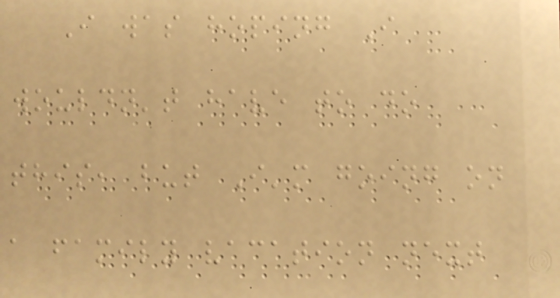I was hoping I
wouldn't have to do
this, but I'm going on
a family vacation next
